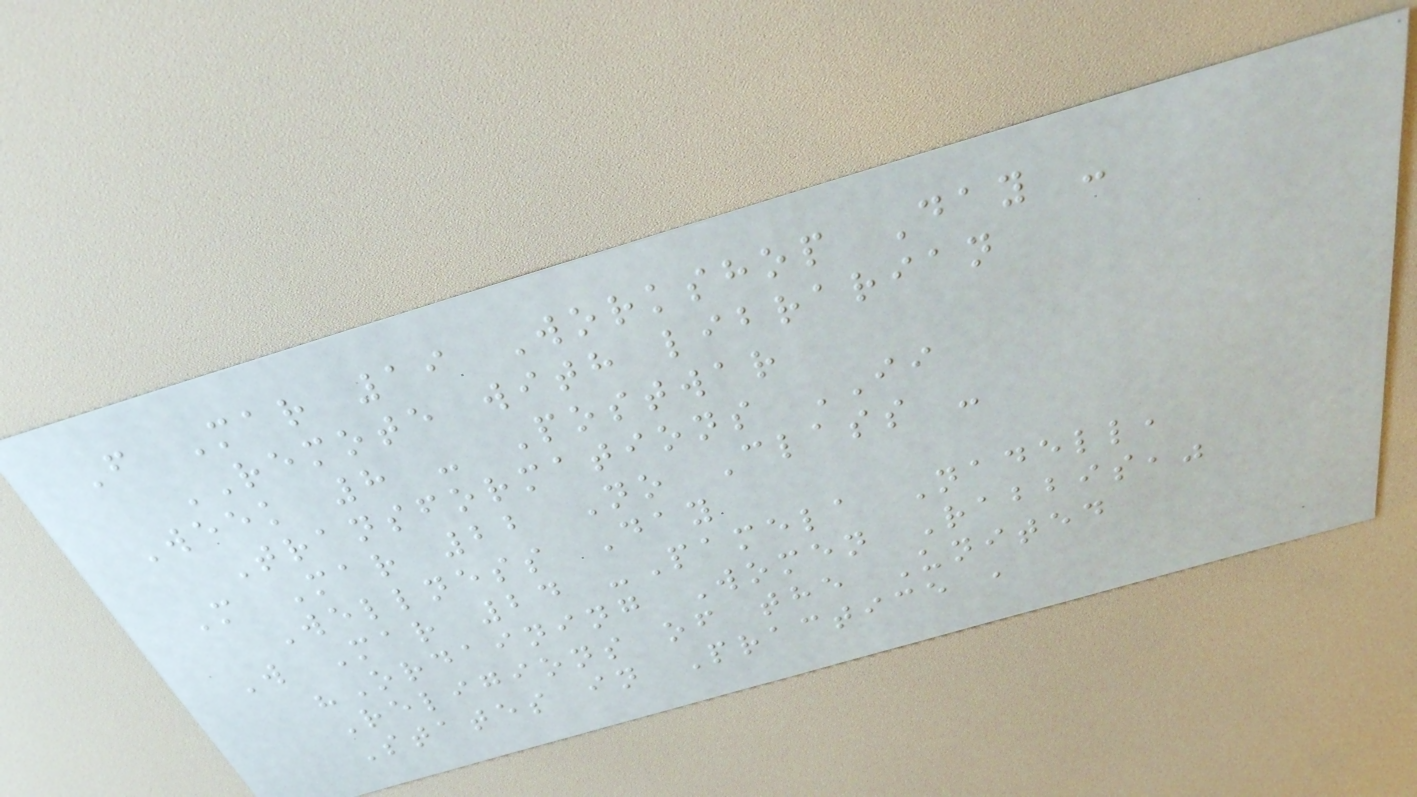F Mar 19 Workshop Day -
REMOTE with librarian
Week 8 - Postwar
Transformations II
M Mar 22 No Class -
Wellness Day
W Mar 24 -Pamela Nadell,
"Ordaining Women Rabbis,"
Religions of the United
States in Practice ,
